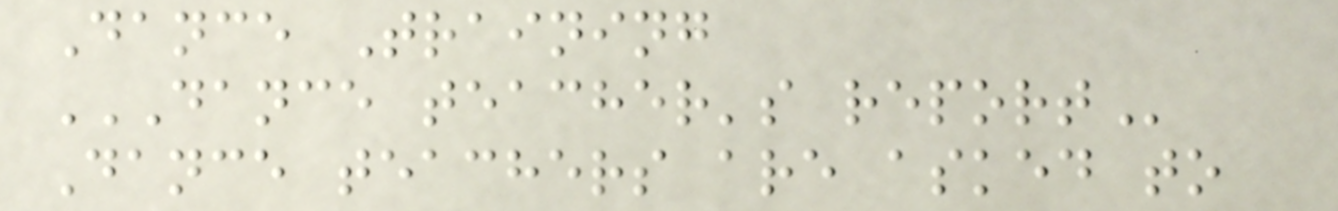Dance Training
DANCE TEACHER'S REPORT
Dance teachers are asked to
